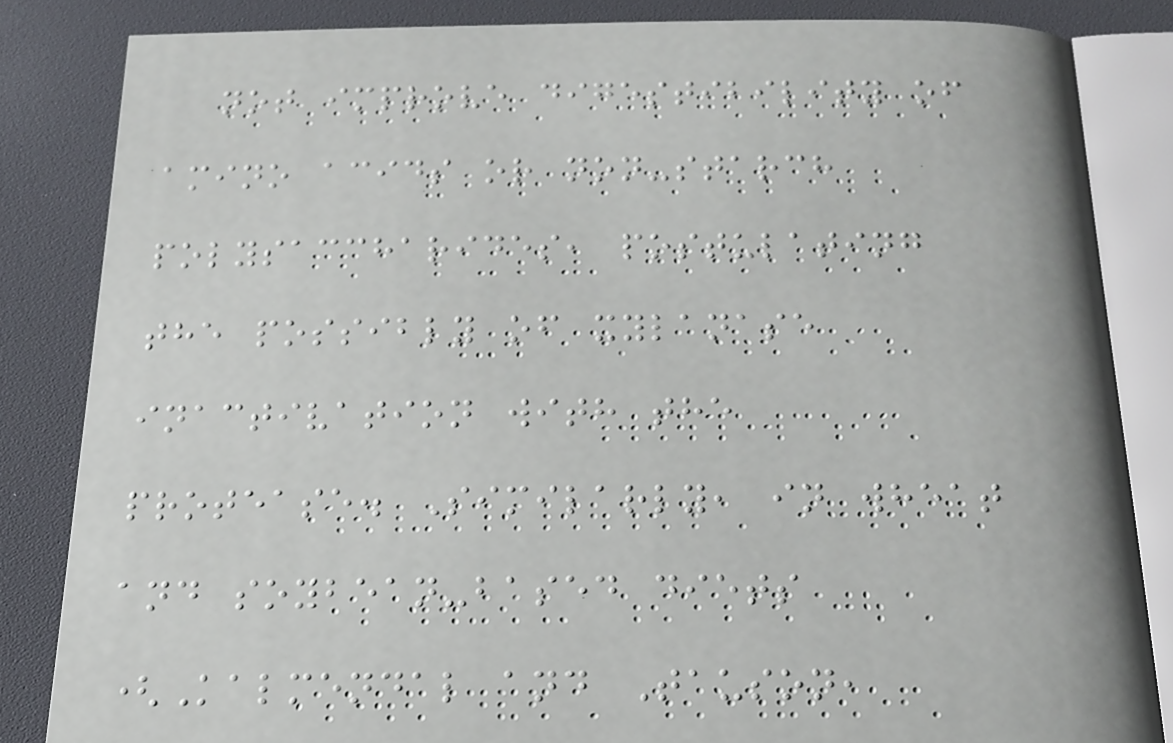not improve digestibility of
amino acids or non-starch
polysaccharides, postulating
the possibly of xylanase
inactivation with the
protease. Similarly, in wheat
and soybean-based diets
(Kalmendal and Tauson,
